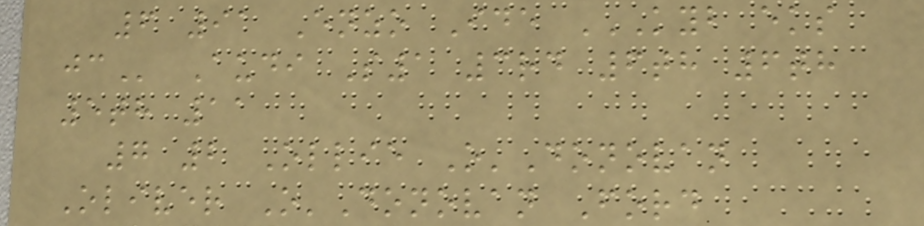6 91 Enzo Ide KYB EKS
JC Audi S1 3rd 6th 6th
5th 11
7 2 Ollie O'Donovan
Oliver O'Donovan Ford
